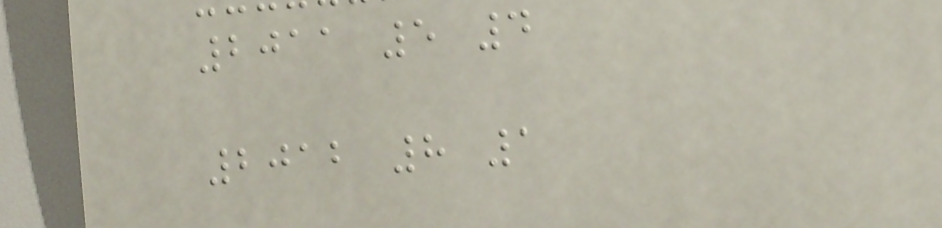2011 5 4
2012 8 1
